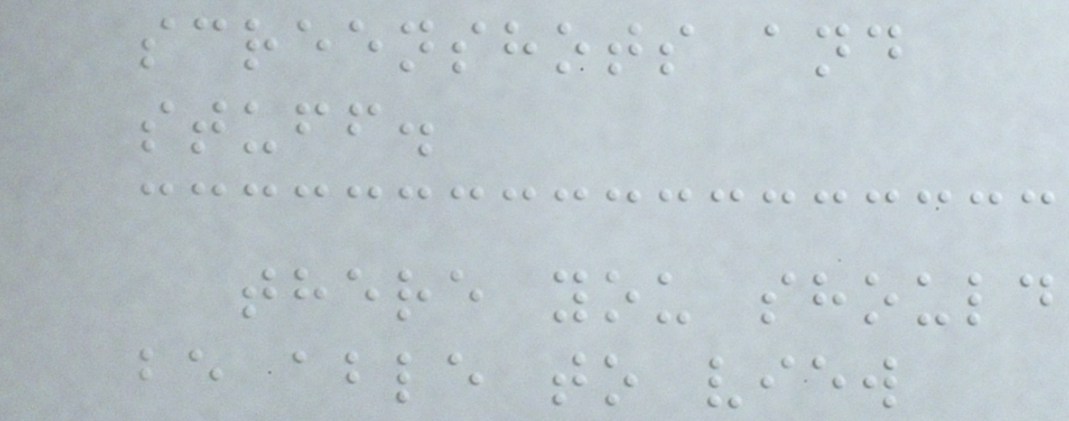screenshots and
stuff.
there you should
be able to view
